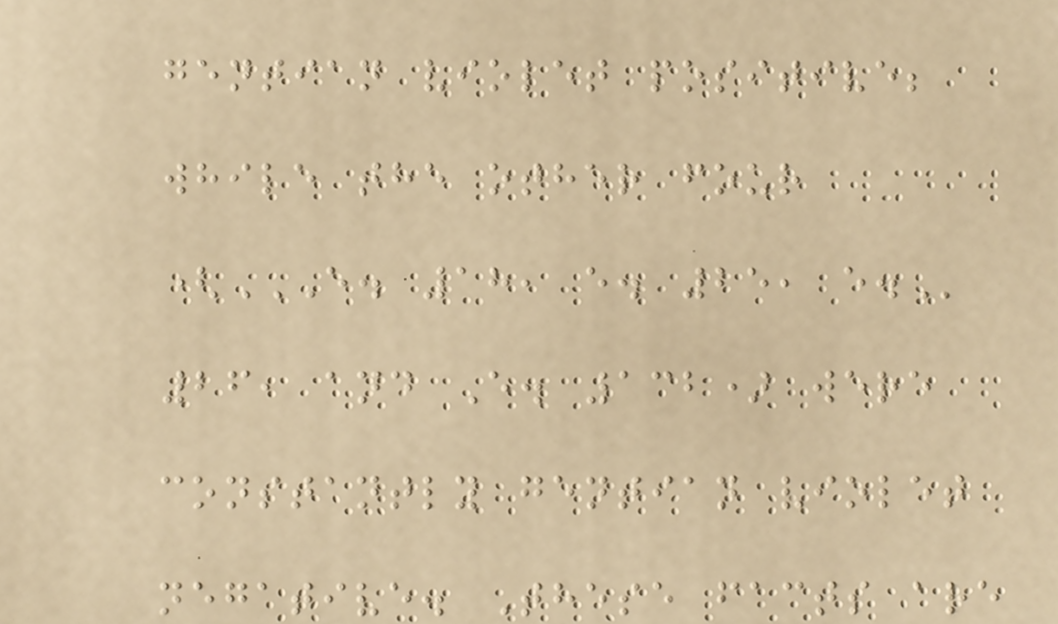gentian violet positive;
while the other four
(E. 18, E. 25, E.
26, and E. 132) were
constantly gentian violet
negative. These facts are
